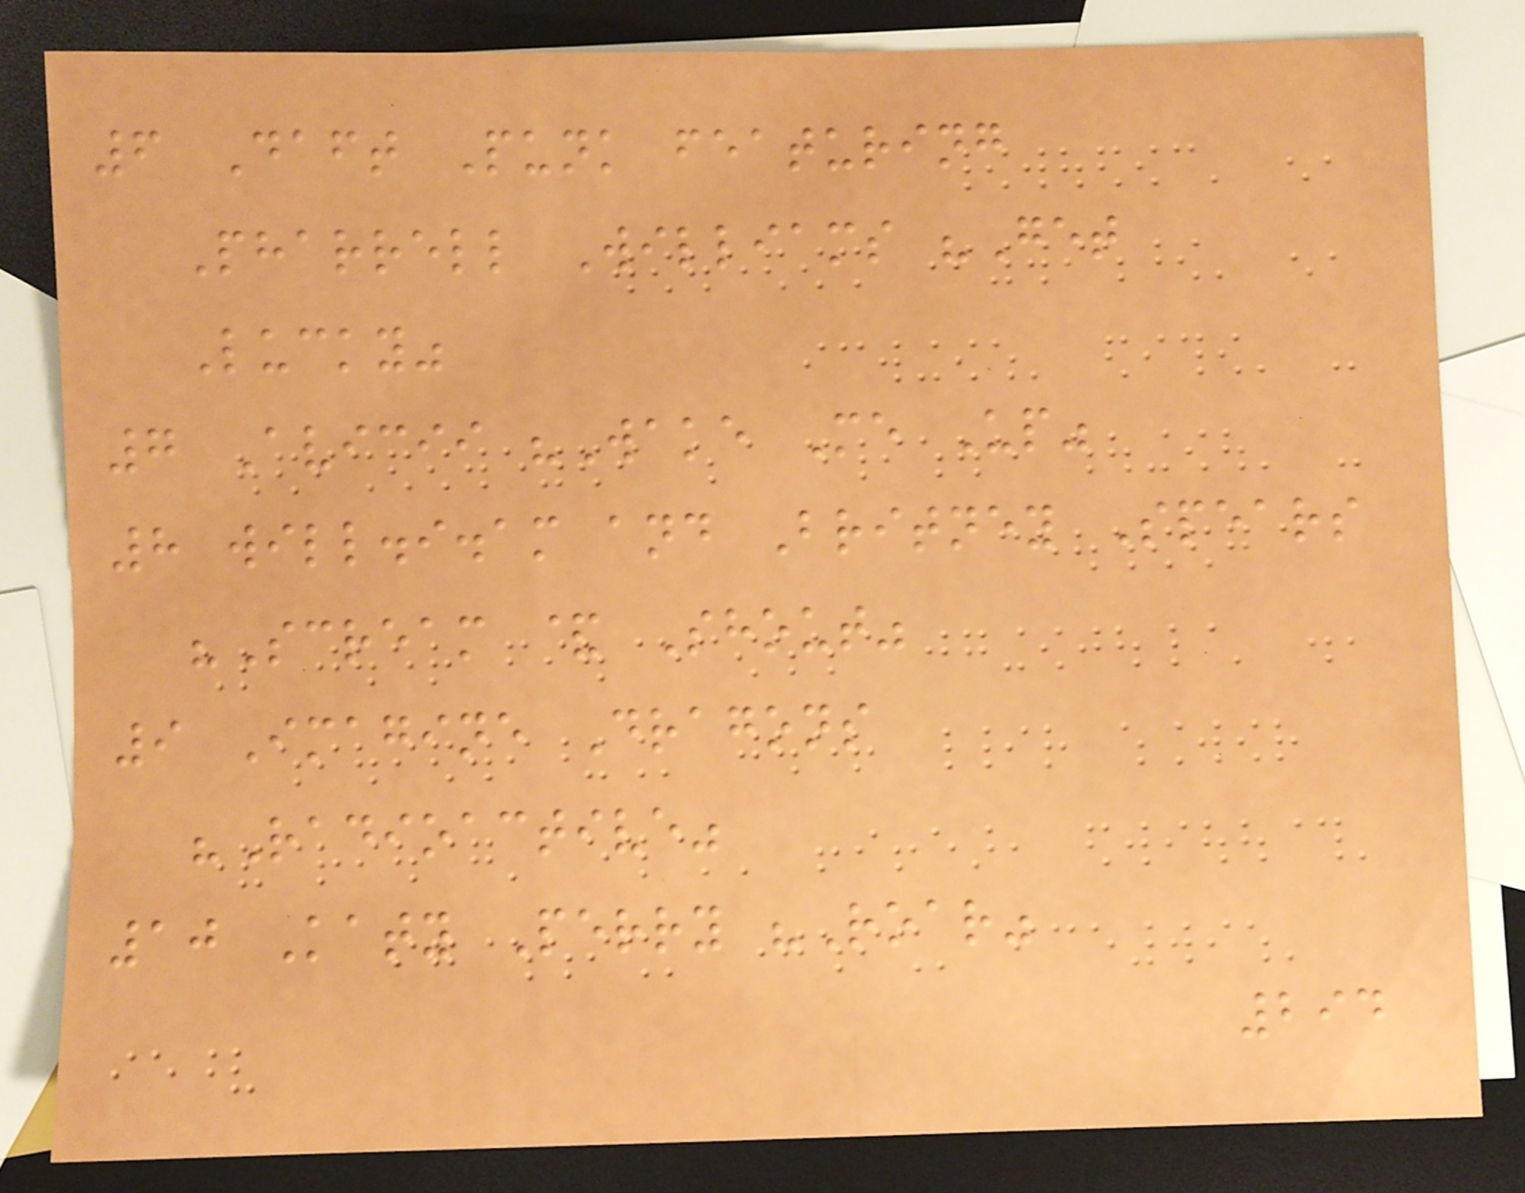6 Daft Punk featuring
Pharrell Williams "Get
Lucky"
7 Avicii "Wake Me Up"
8 will.i.am and Britney Spears
"Scream & Shout"
9 Imagine Dragons
"Radioactive"
10 Katy Perry "Roar"
294
